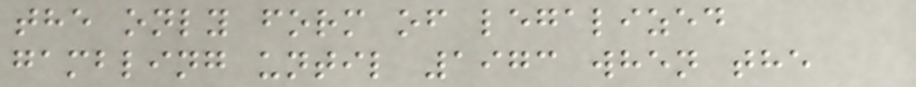the only form of legalized
gambling until 1973 when the
